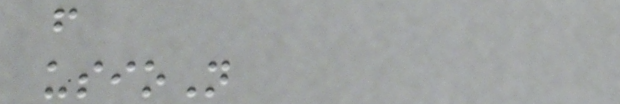f
usioN
